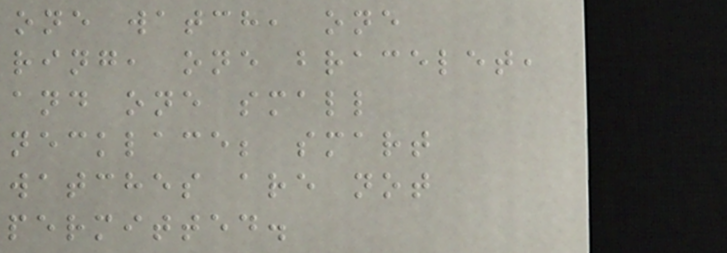one watch, one
ring, one bracelet,
and one small
necklace; smart
watches are not
permitted.
